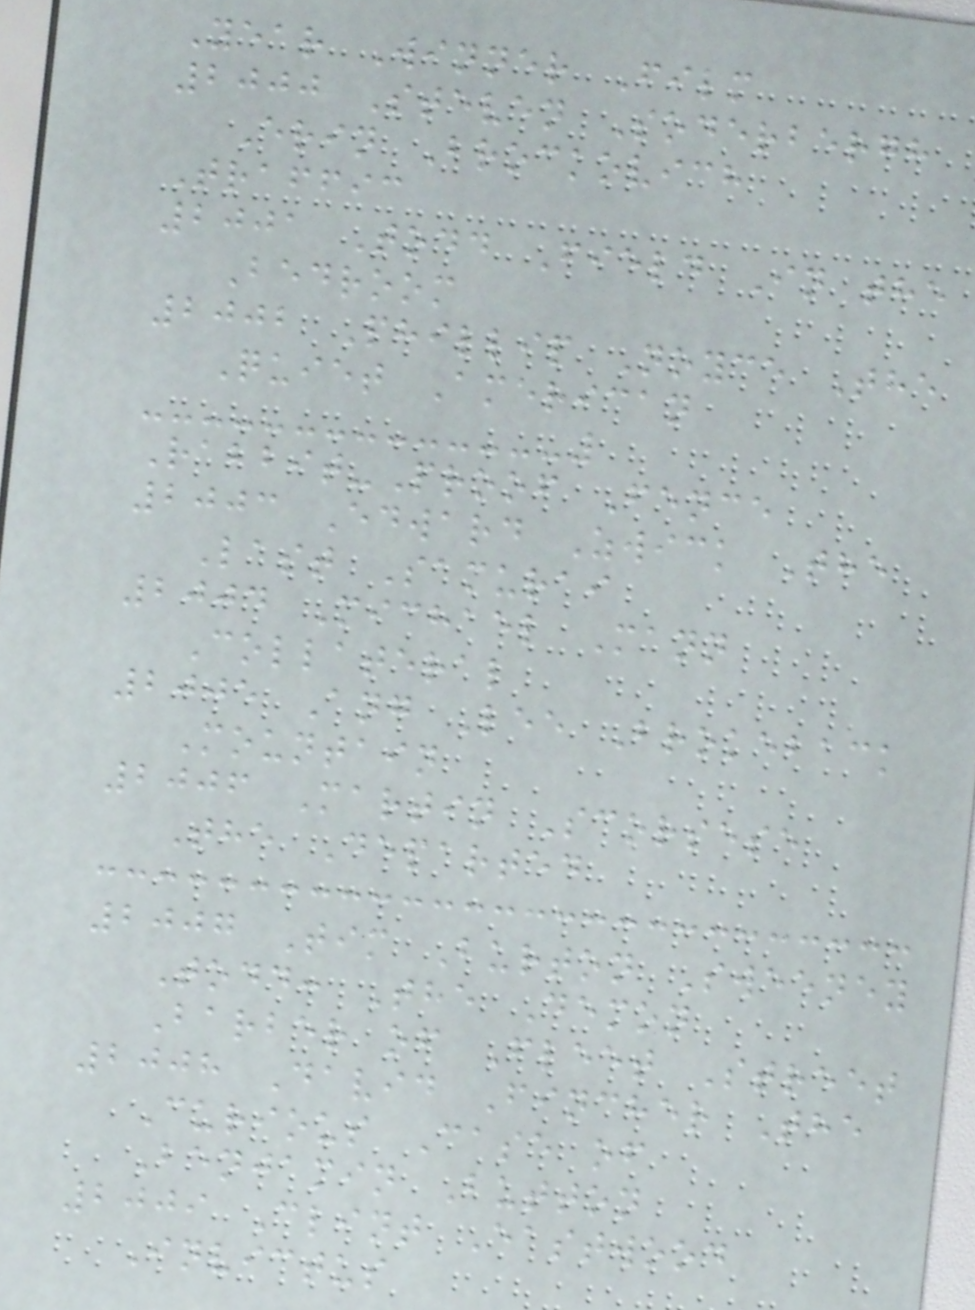Year Winner Film
2000 Steven Soderbergh
Erin Brockovich
Traffic
2001 Todd Field In the
Bedroom
2002 Phillip Noyce The
Quiet American
Rabbit-Proof Fence
2003 Edward Zwick The
Last Samurai
2004 Michael Mann
Collateral
2005 Ang Lee Brokeback
Mountain
2006 Martin Scorsese
The Departed
2007 Tim Burton Sweeney
Todd: The Demon
Barber of Fleet Street
2008 David Fincher The
Curious Case of
Benjamin Button
2009 Clint Eastwood
Invictus
